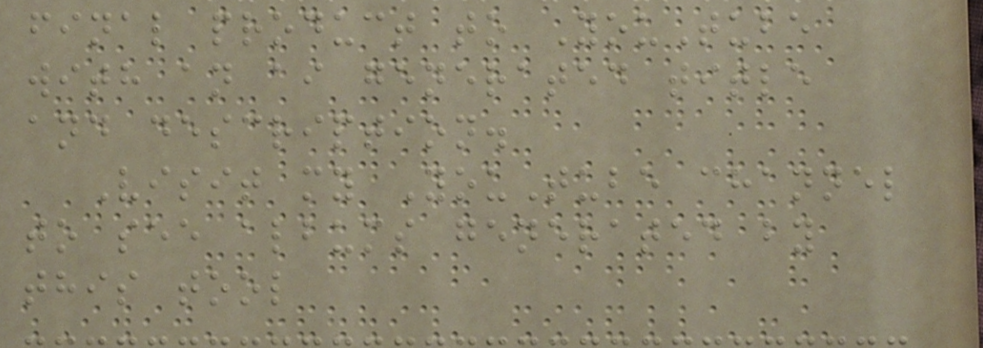final product to YouTube
with an ai generated title
and description.
Visit my YouTube channel
to see albums generated by
this tool
